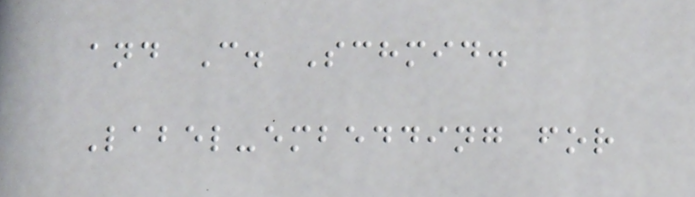and C. Schmid.
Label-embedding for
